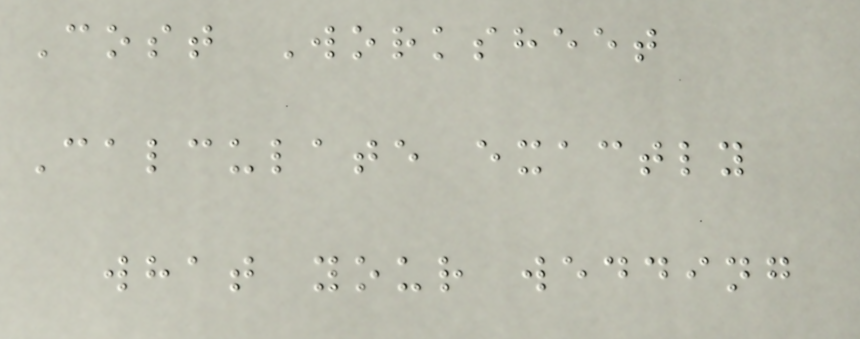Cost Worksheet
Calculate exactly
what your wedding
